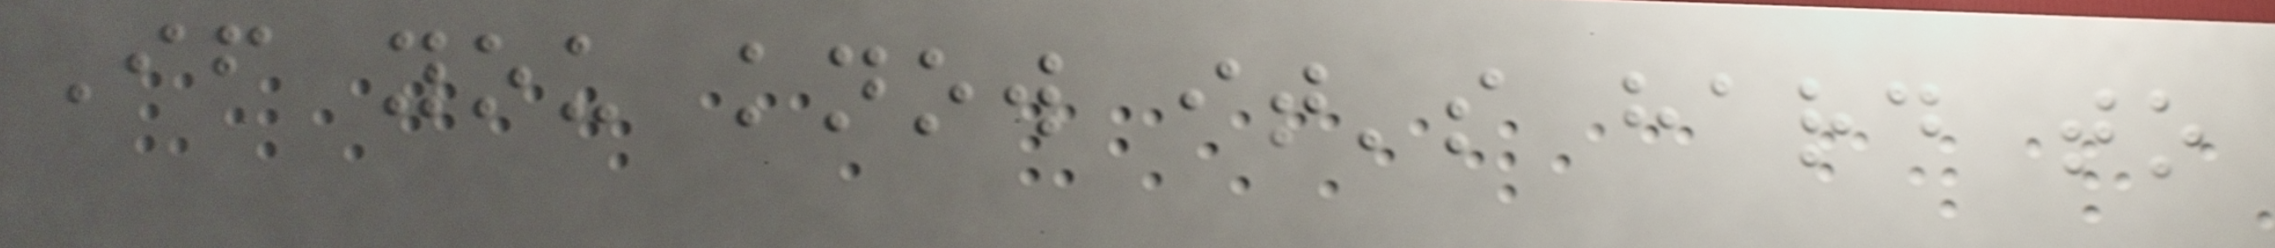If you know it's hard to
